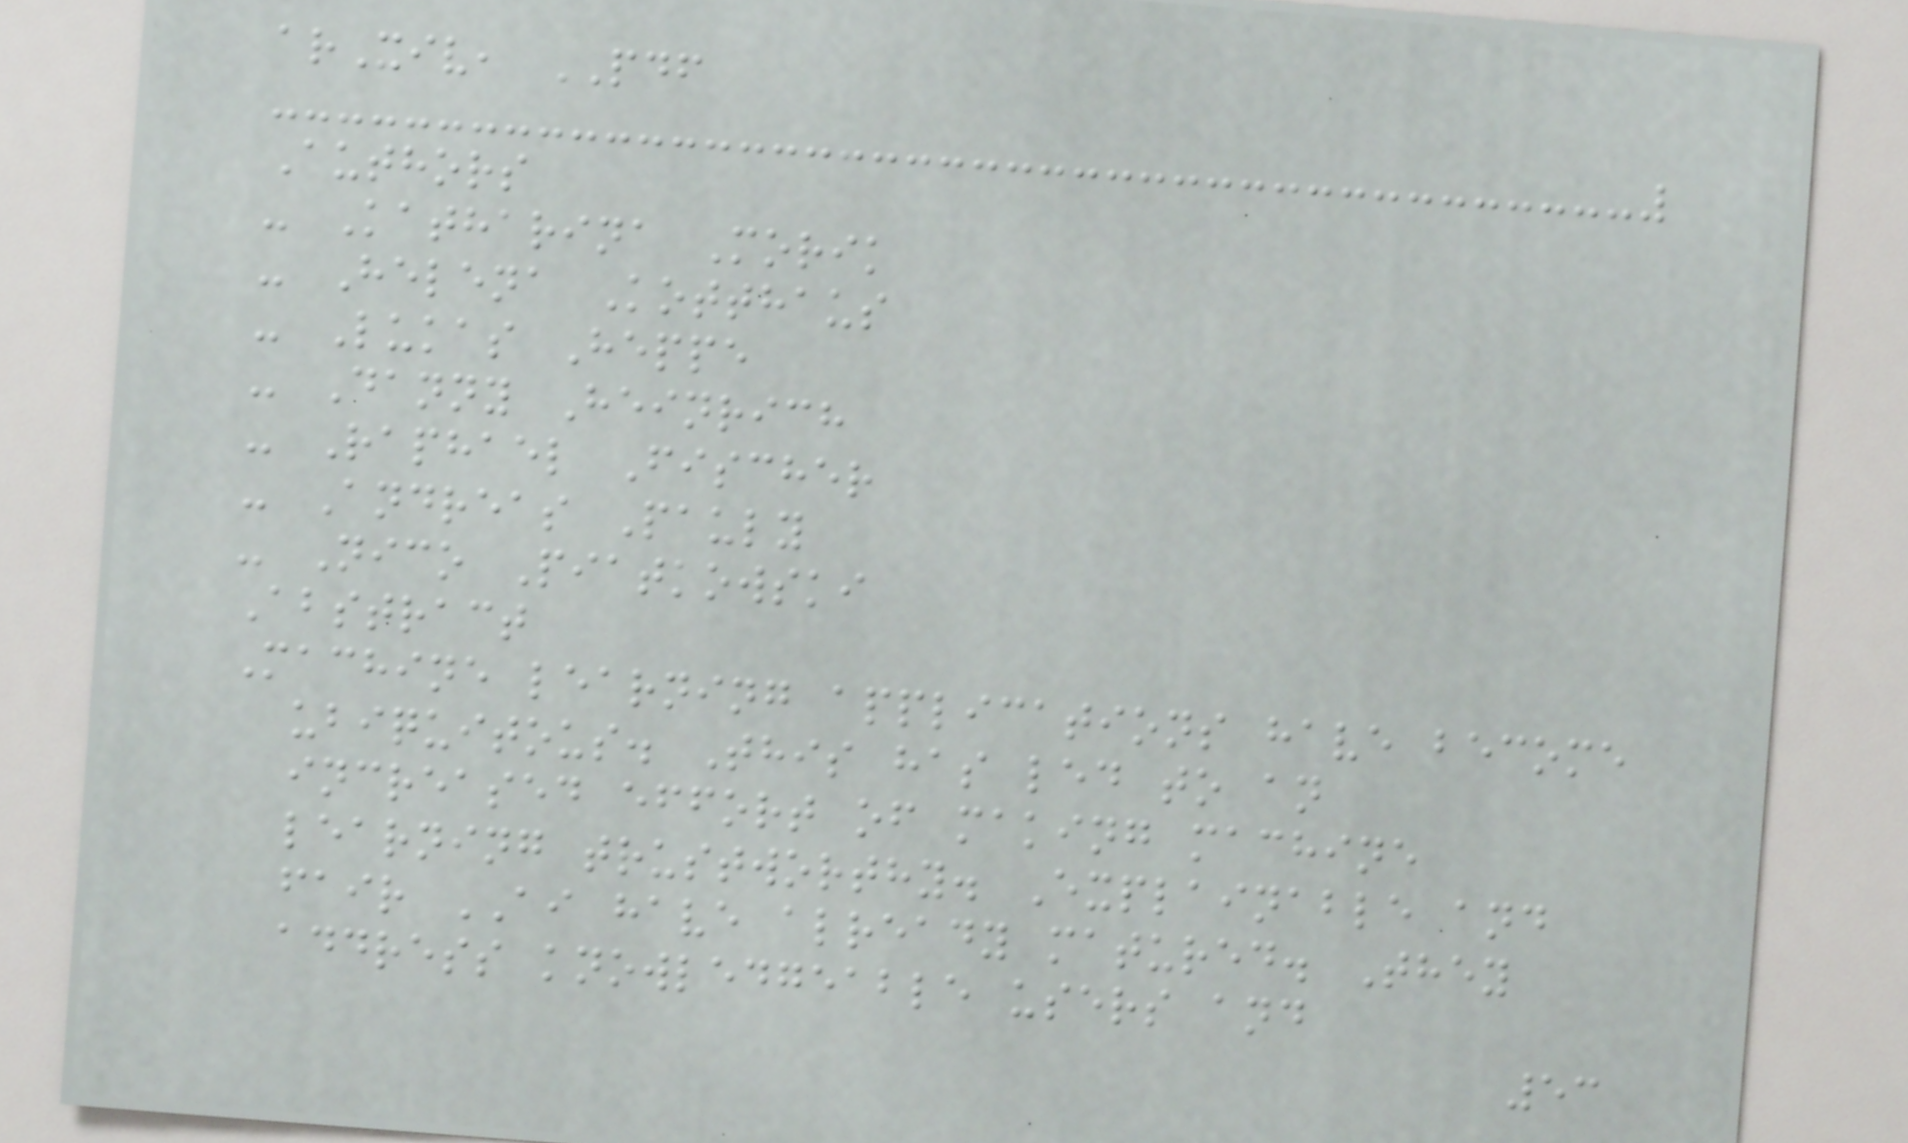arXiv, PDF
Authors
- Katharina Morik
- Helena Kotthaus
- Lukas Heppe
- Danny Heinrich
- Raphael Fischer
- Andreas Pauly
- Nico Piatkowski
Abstract
Machine learning applications have become
ubiquitous. This has led to an
increased effort of making machine
learning trustworthy. Explainable and
fair AI have already matured. They
address knowledgeable users and
53
